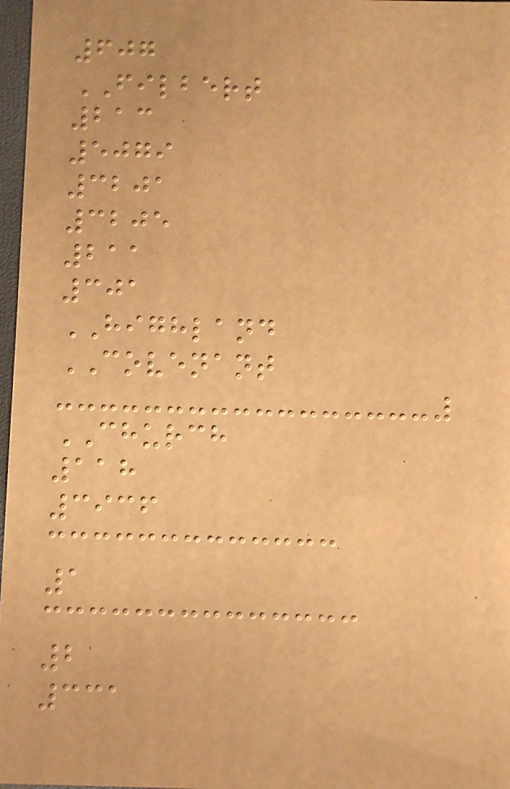607
FILBERT
213
5079
3201
3205
211
301
HIGHLAND
COVENANT
CHURCH
118
3936
1
2
331
